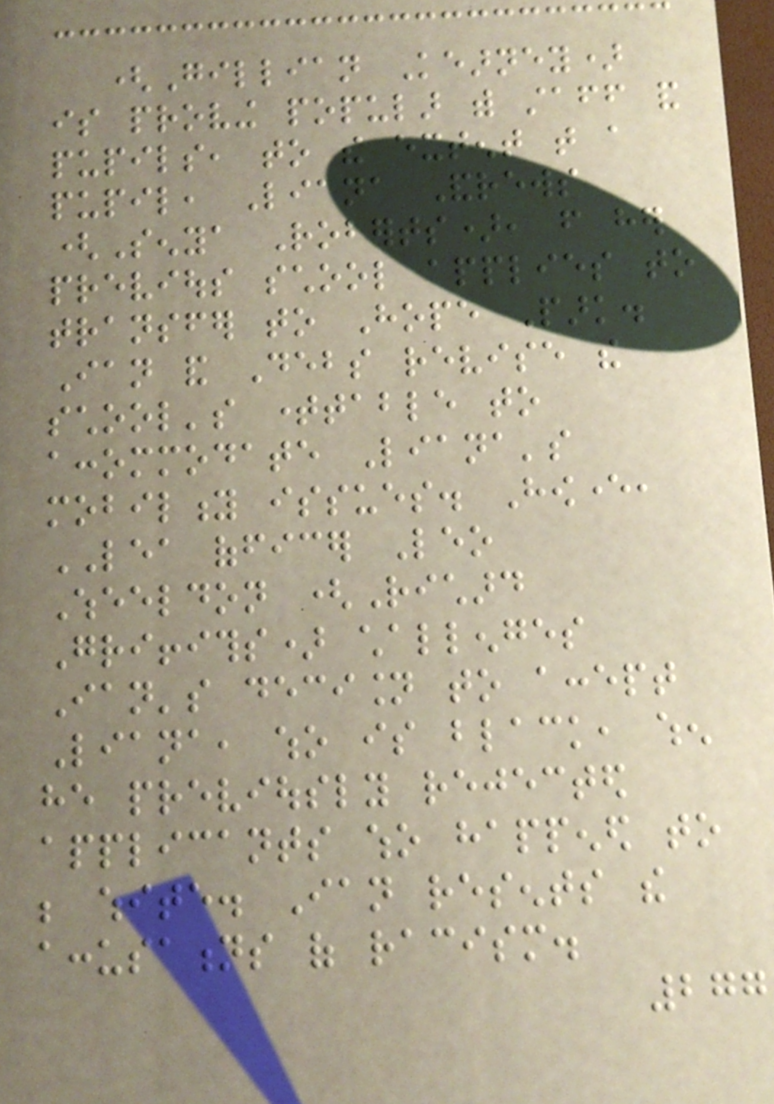(Gillian Kearney)
is proving popular with staff and
pupils, to the extent that a
pupil, Liana Andrews
(Senya Roberts), from her
previous school applies to
transfer to Hope Park.
Ian and Debs revise the
school's timetable to
accommodate Liana's
mobility issues. However,
LEA officer Leo
Wheeldon (Richard
Griffiths) challenges
Ian's decision to accept
Liana, who is black, when
he previously rejected
applicants who happened to
be white. Ian resents the
accusations of racism.
277
